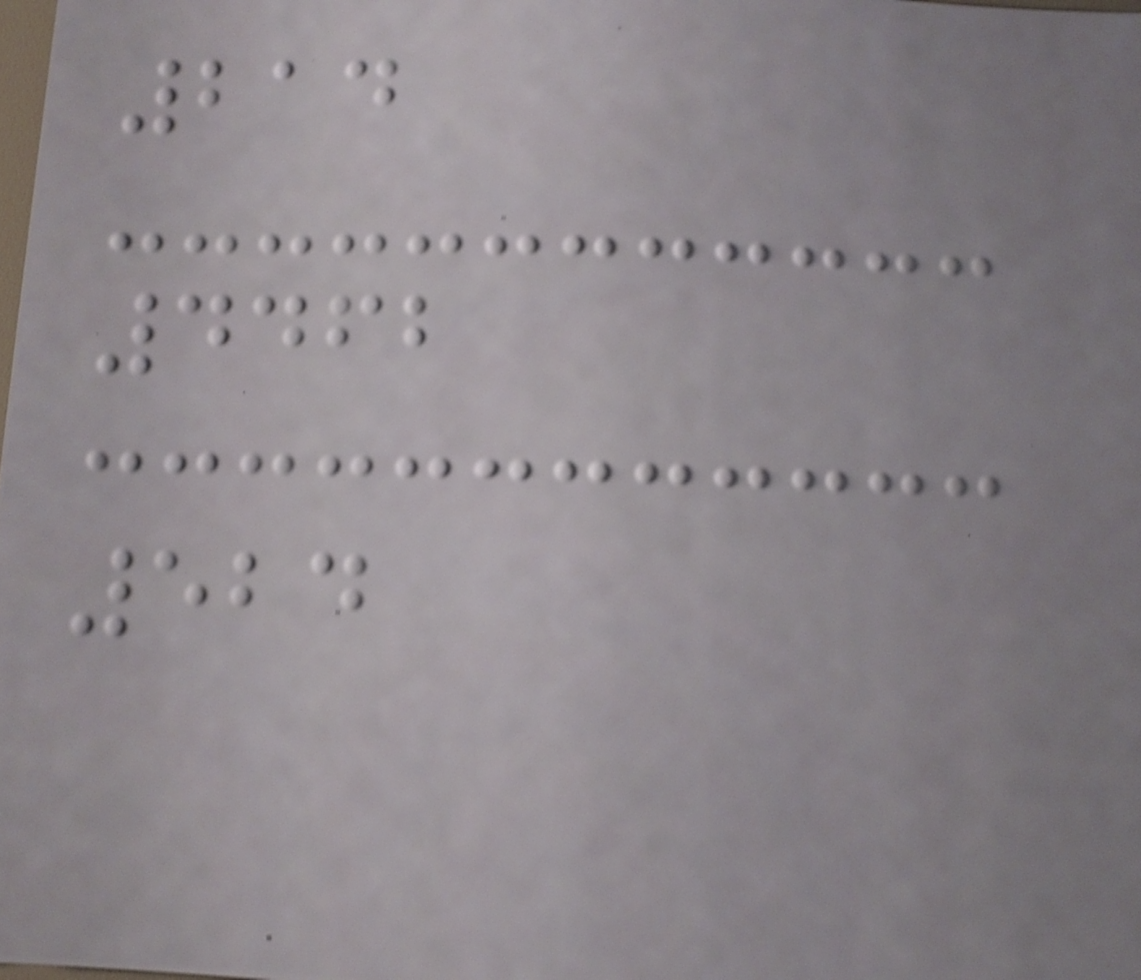214
4462
524
